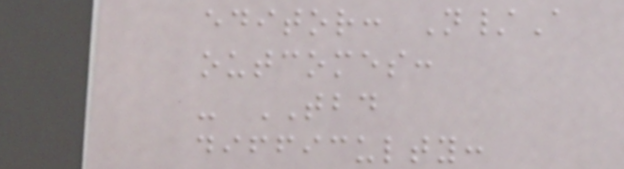editor: N/A
outcomes:
- TBD
difficulty:
